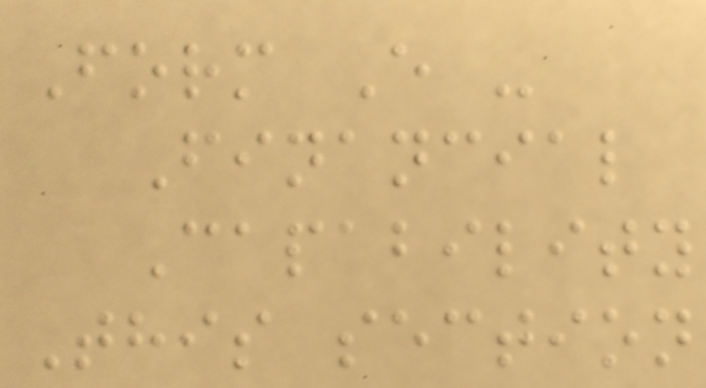Form E -
Financial
Capability
This section
